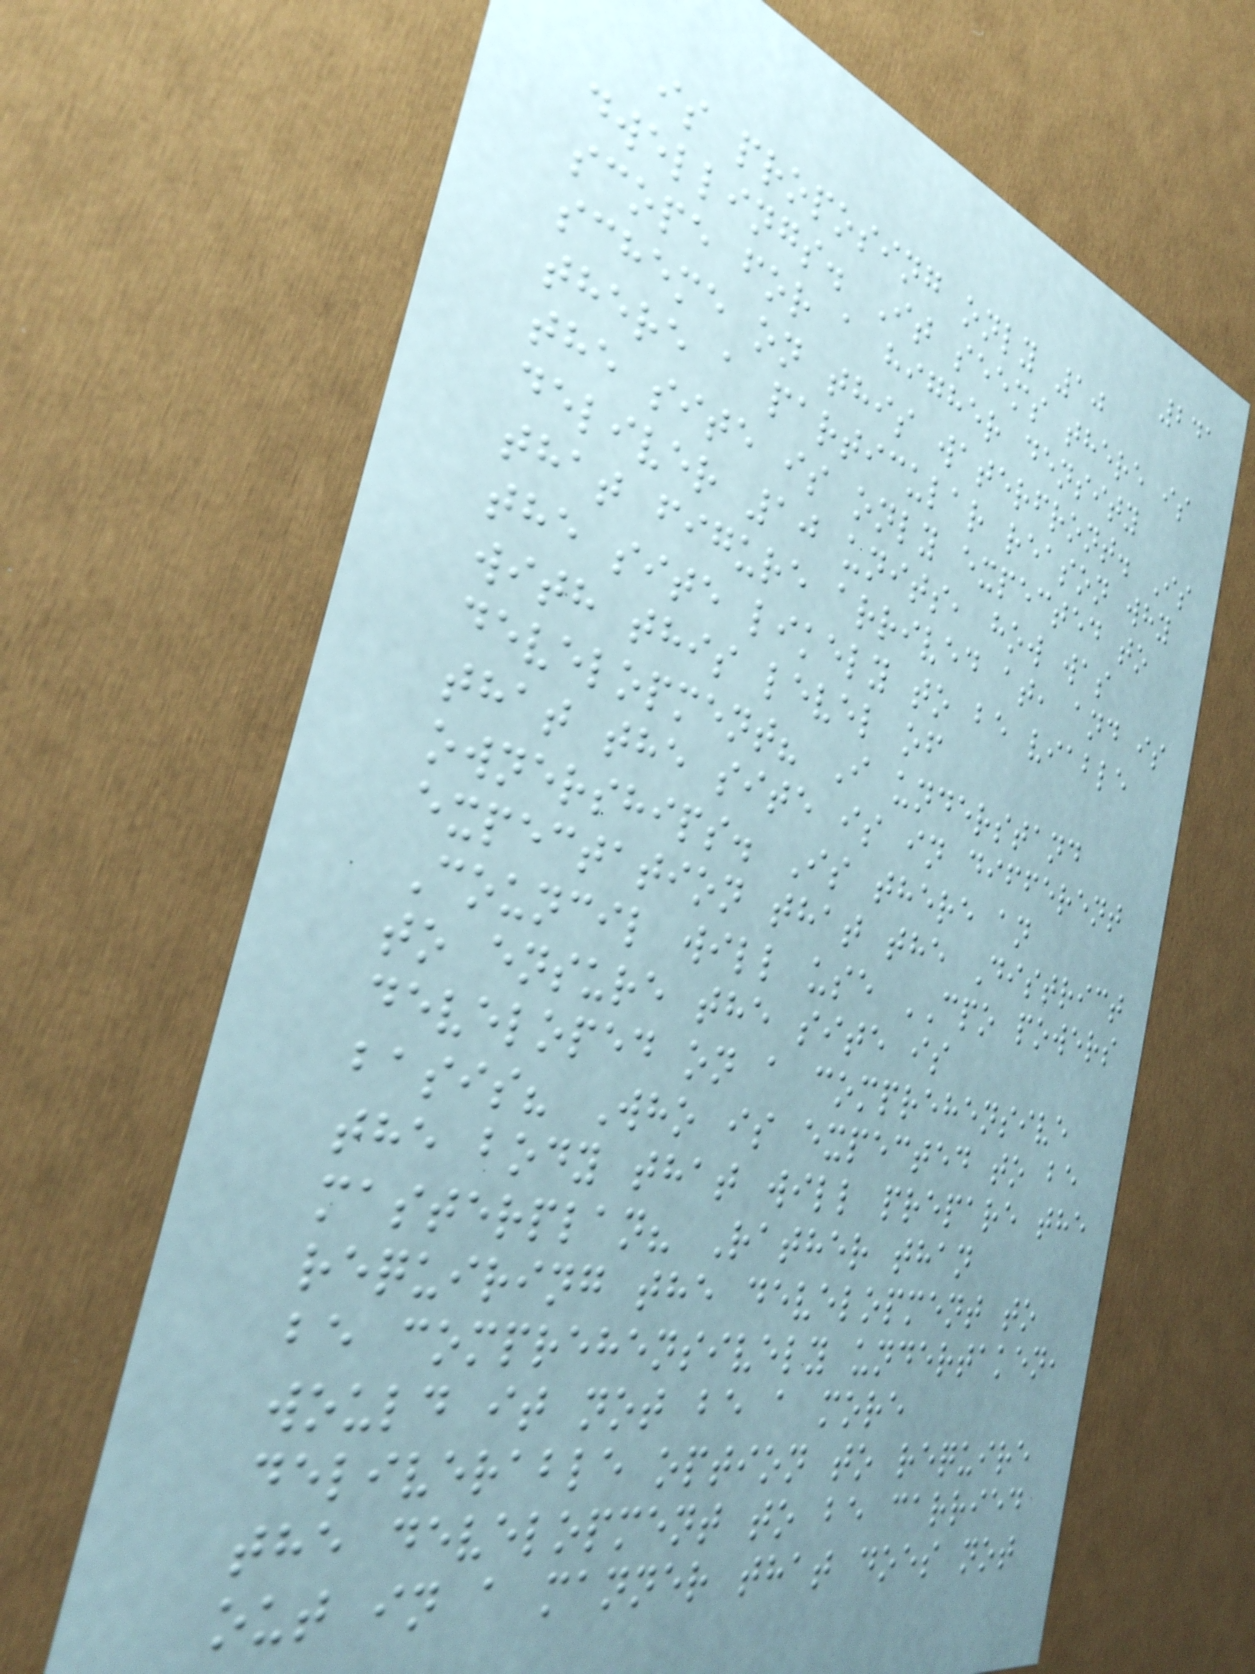241
is proposing only 10
dwellings. It seems there is
scope for a higher density
scheme on this waterfront. Is
there a particular reason why
the site is only expected to
deliver 10 units, how was
that figure arrived at, and is
the site likely to be viable
with this level of
development? I understand
that the site is in different
ownerships. Is there an
expectation that the District
Council will use CPO powers
to ensure the site is
developed on a comprehensive
basis? Who is expected to be
the body that will prepare the
masterplan? Rather than
requiring the development to
be comprehensively undertaken,
would it not be a more
deliverable option to require
the development to be carried
out in a manner that does not
